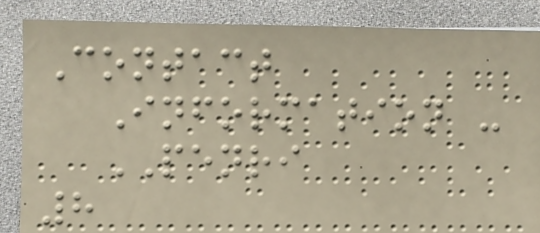Contact
Information -
PENRI
8
